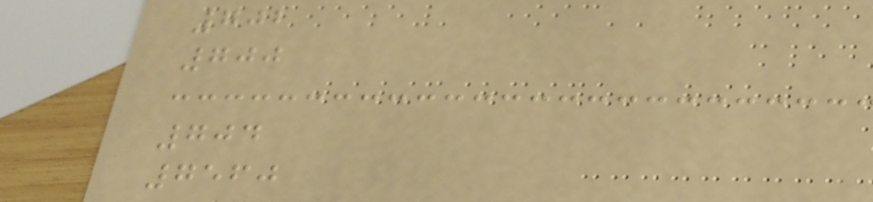702
700
704
7560
